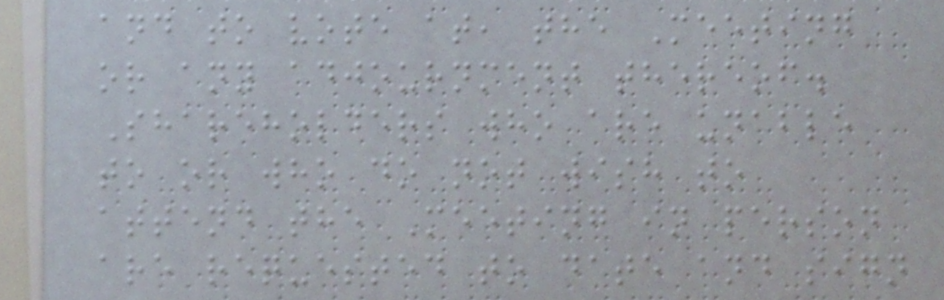and to vote at, the Meeting
or any adjournment thereof.
Shareholders who are unable
to or who do not wish to
attend the Meeting in person
are requested to date and sign
